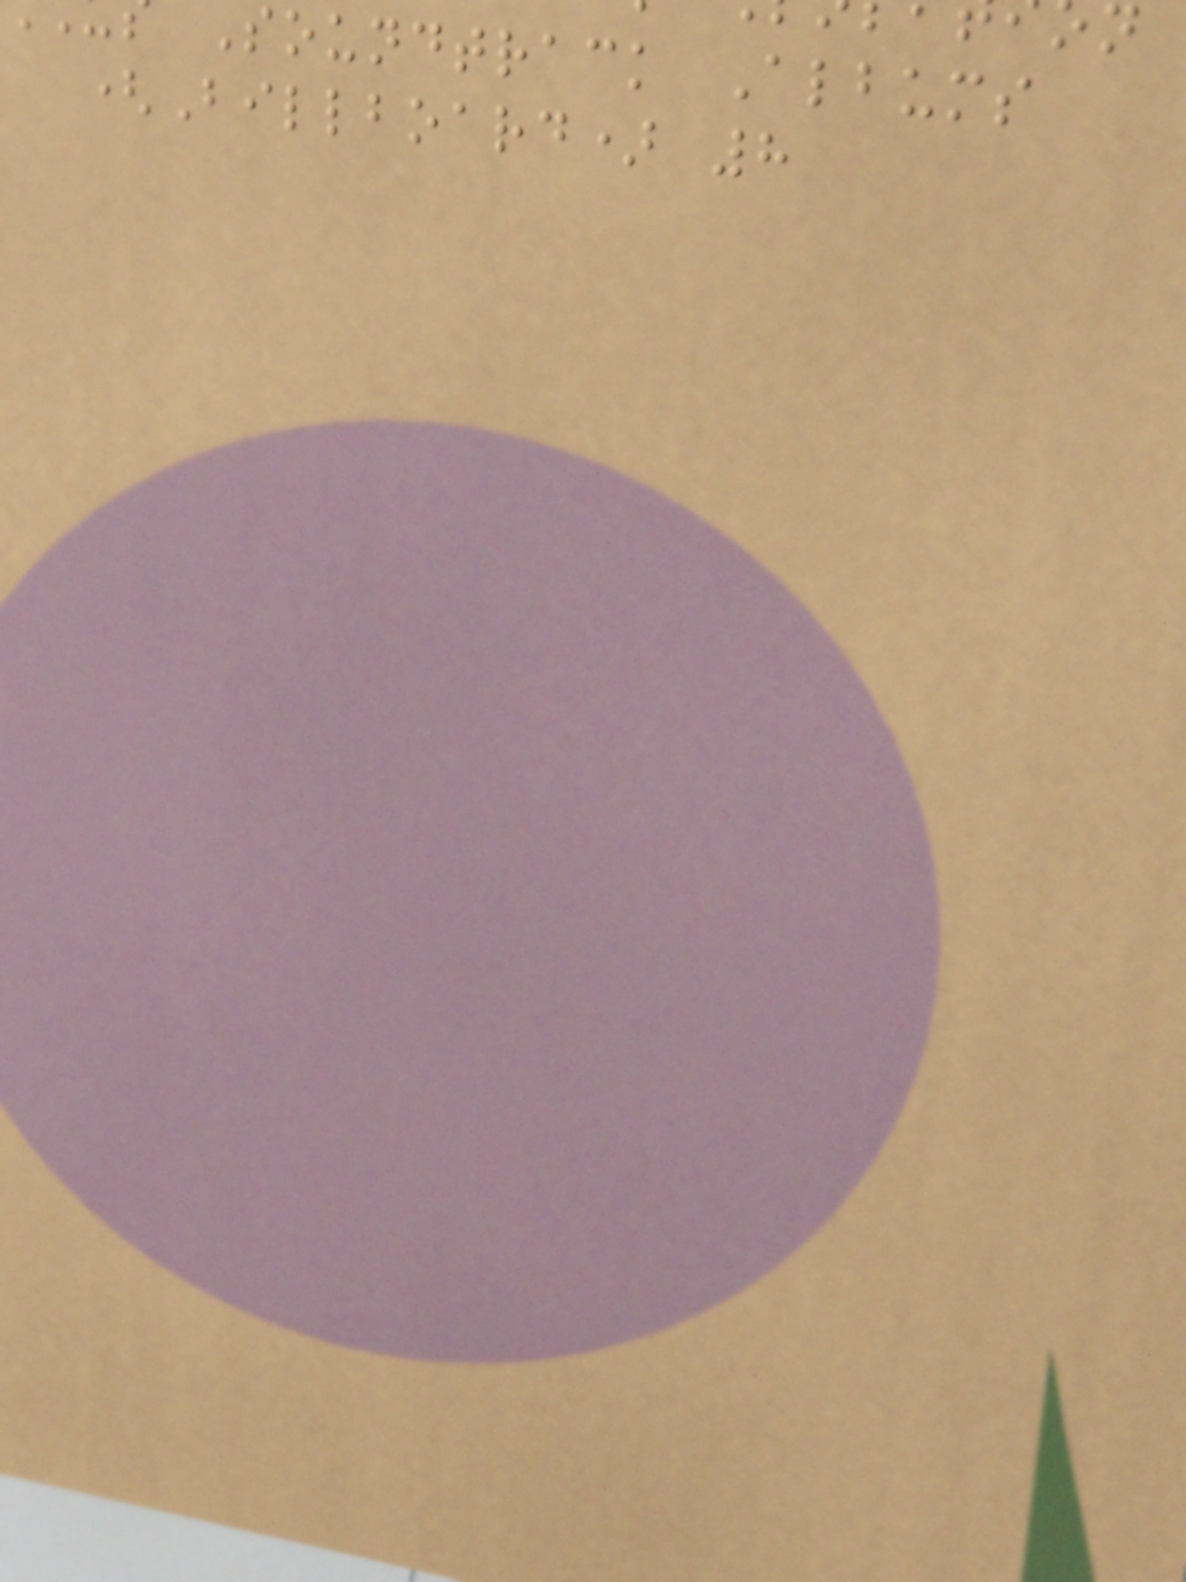Soundtrack Albums
(Billboard) 8
